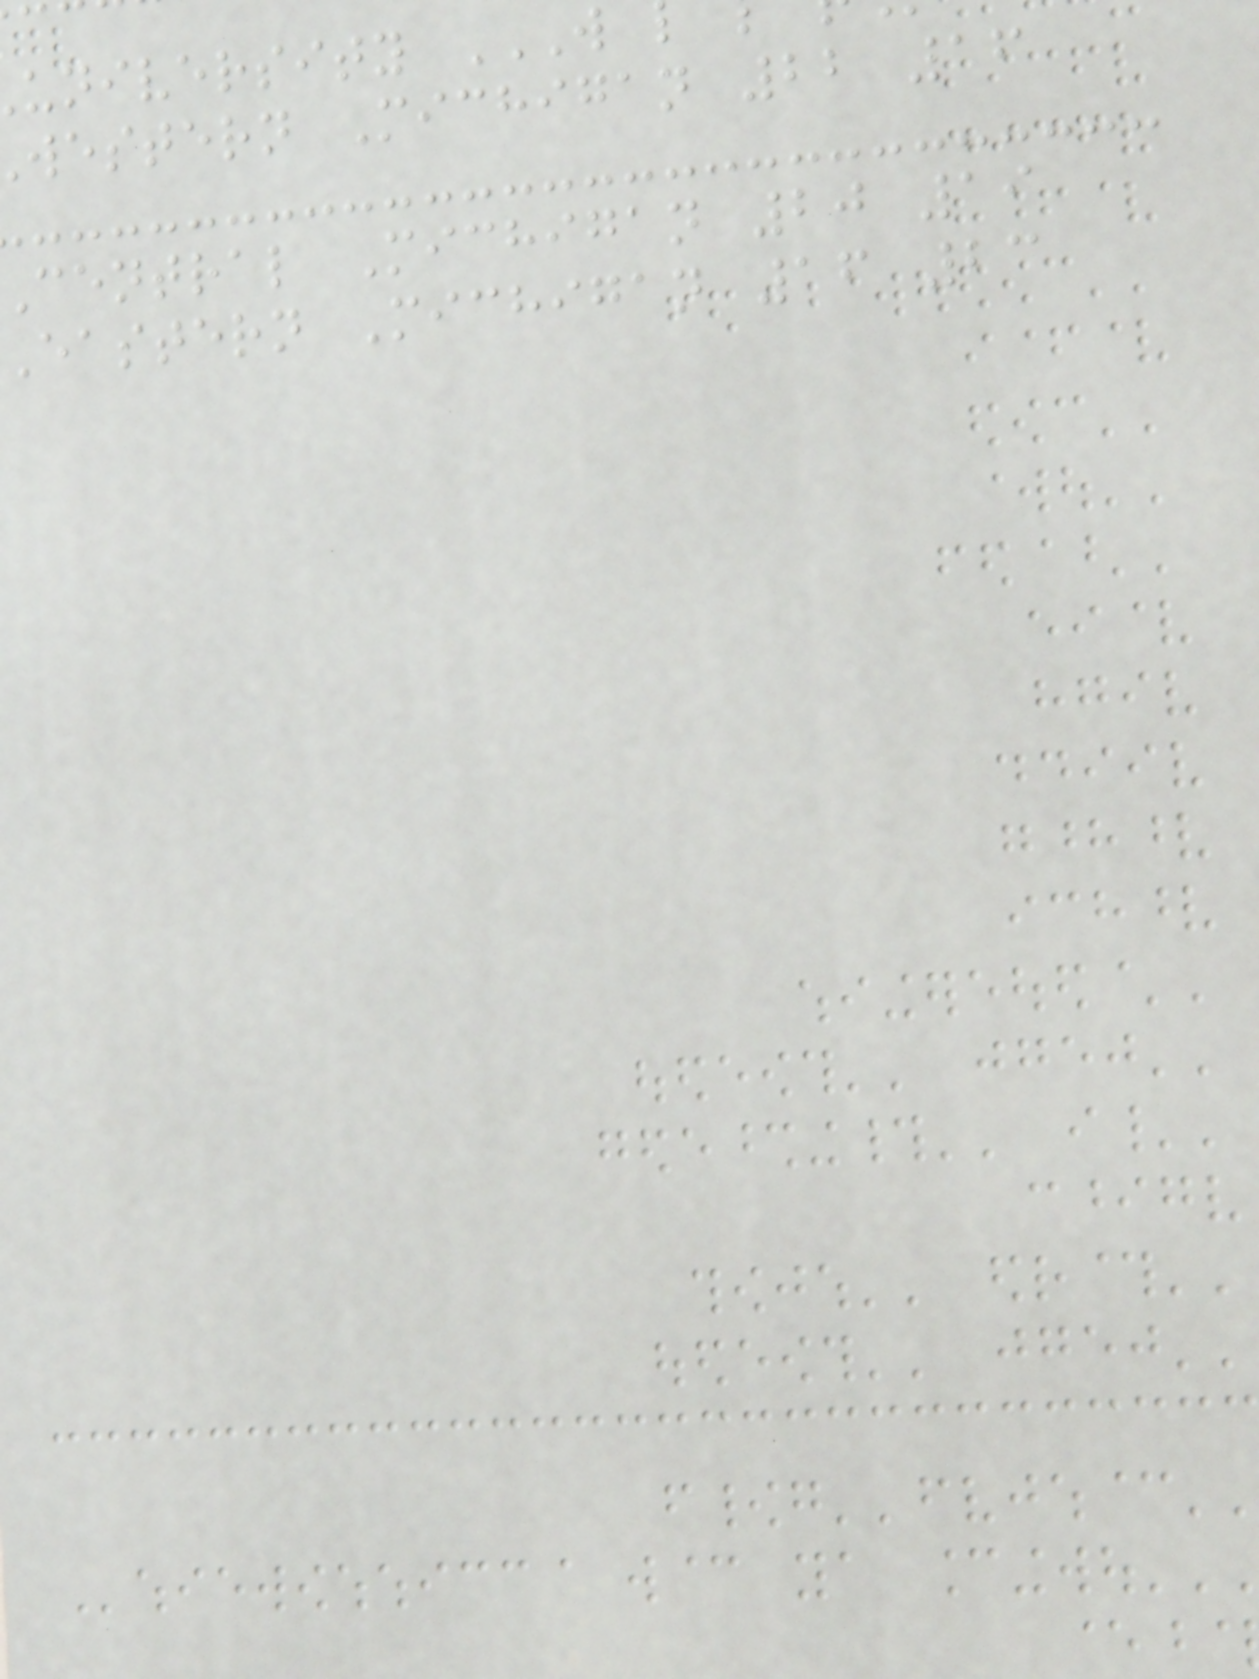western Michigan 22 16
central Michigan 20 19
eastern Michigan 16 23
